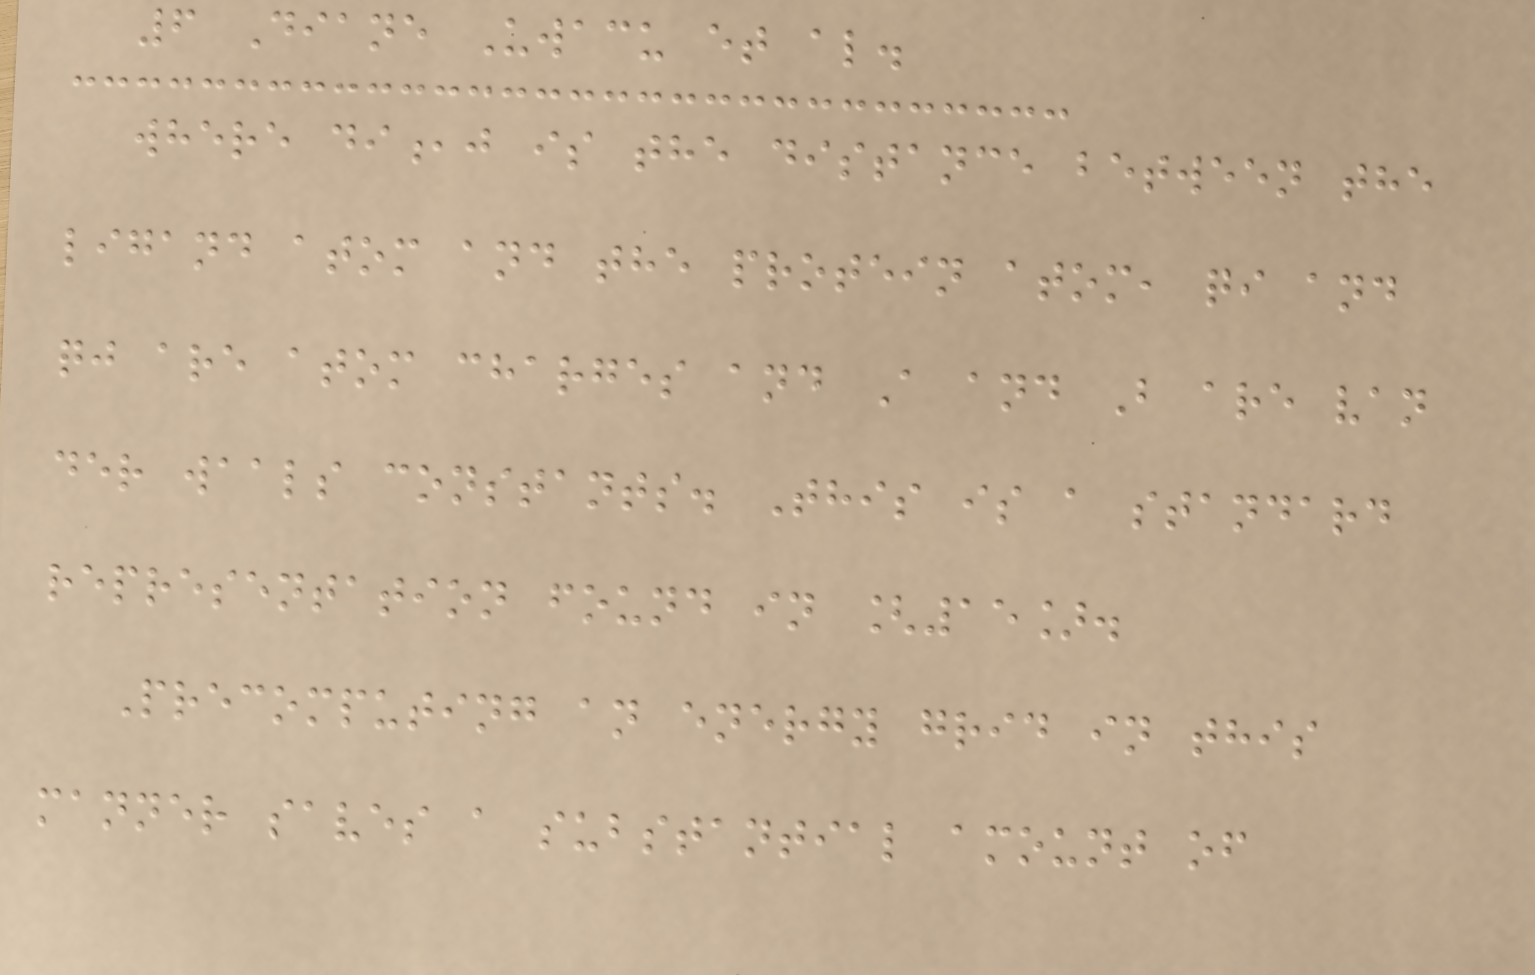6 Diane Uwacu et al.
where di,j is the distance between the
ligand atom and the protein atom, qi and
qj are atom charges and A and B are van
der waals constants. This is a standard
representation found in [15].
Precomputing an energy grid in this
manner saves a substantial amount of
